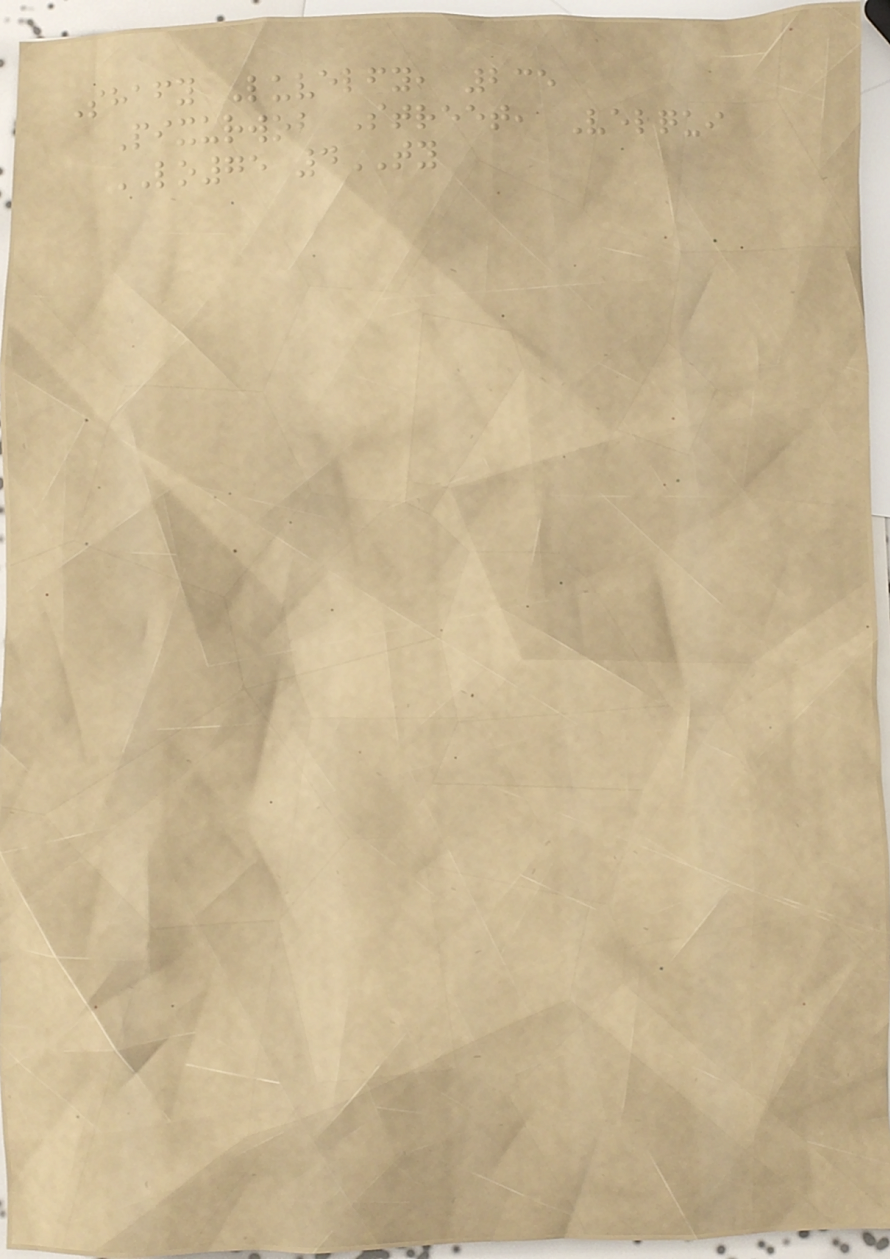Shafy Luvelfy, 235
Pixurwob Street, Velqui
LO75 4TY
